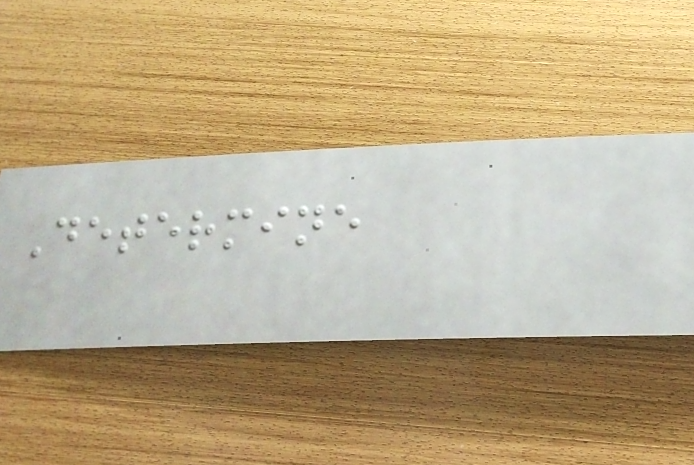Determine
